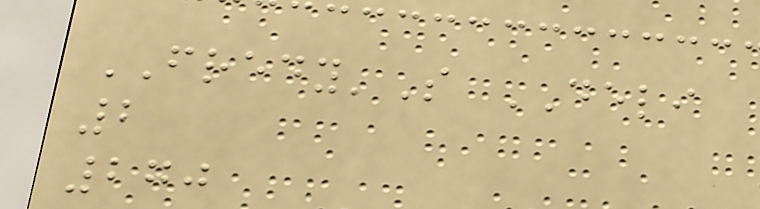FREDY'S DELI
2
270
